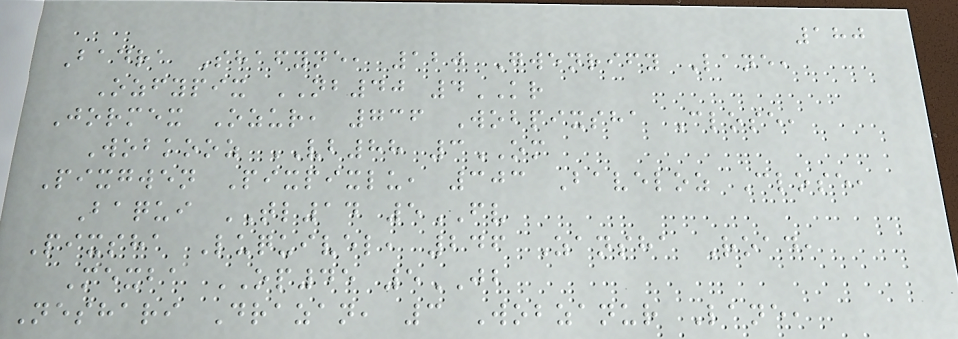180
Badra Shafyne, 120 Gwenrify Lane,
Ozfypix NB40 4KR
Jormex Ozur, 736 Wobpixsha Close,
Wobkooz VB88 3OM
Pixgwen Pixpixlu, 303 Baveloz Close,
Baqui TL14 5FV
Pixsha Luquivel, 246 Zansha Road,
Mexba OP45 5JB
Neshari Drazan, 3 Wobzanur Lane,
